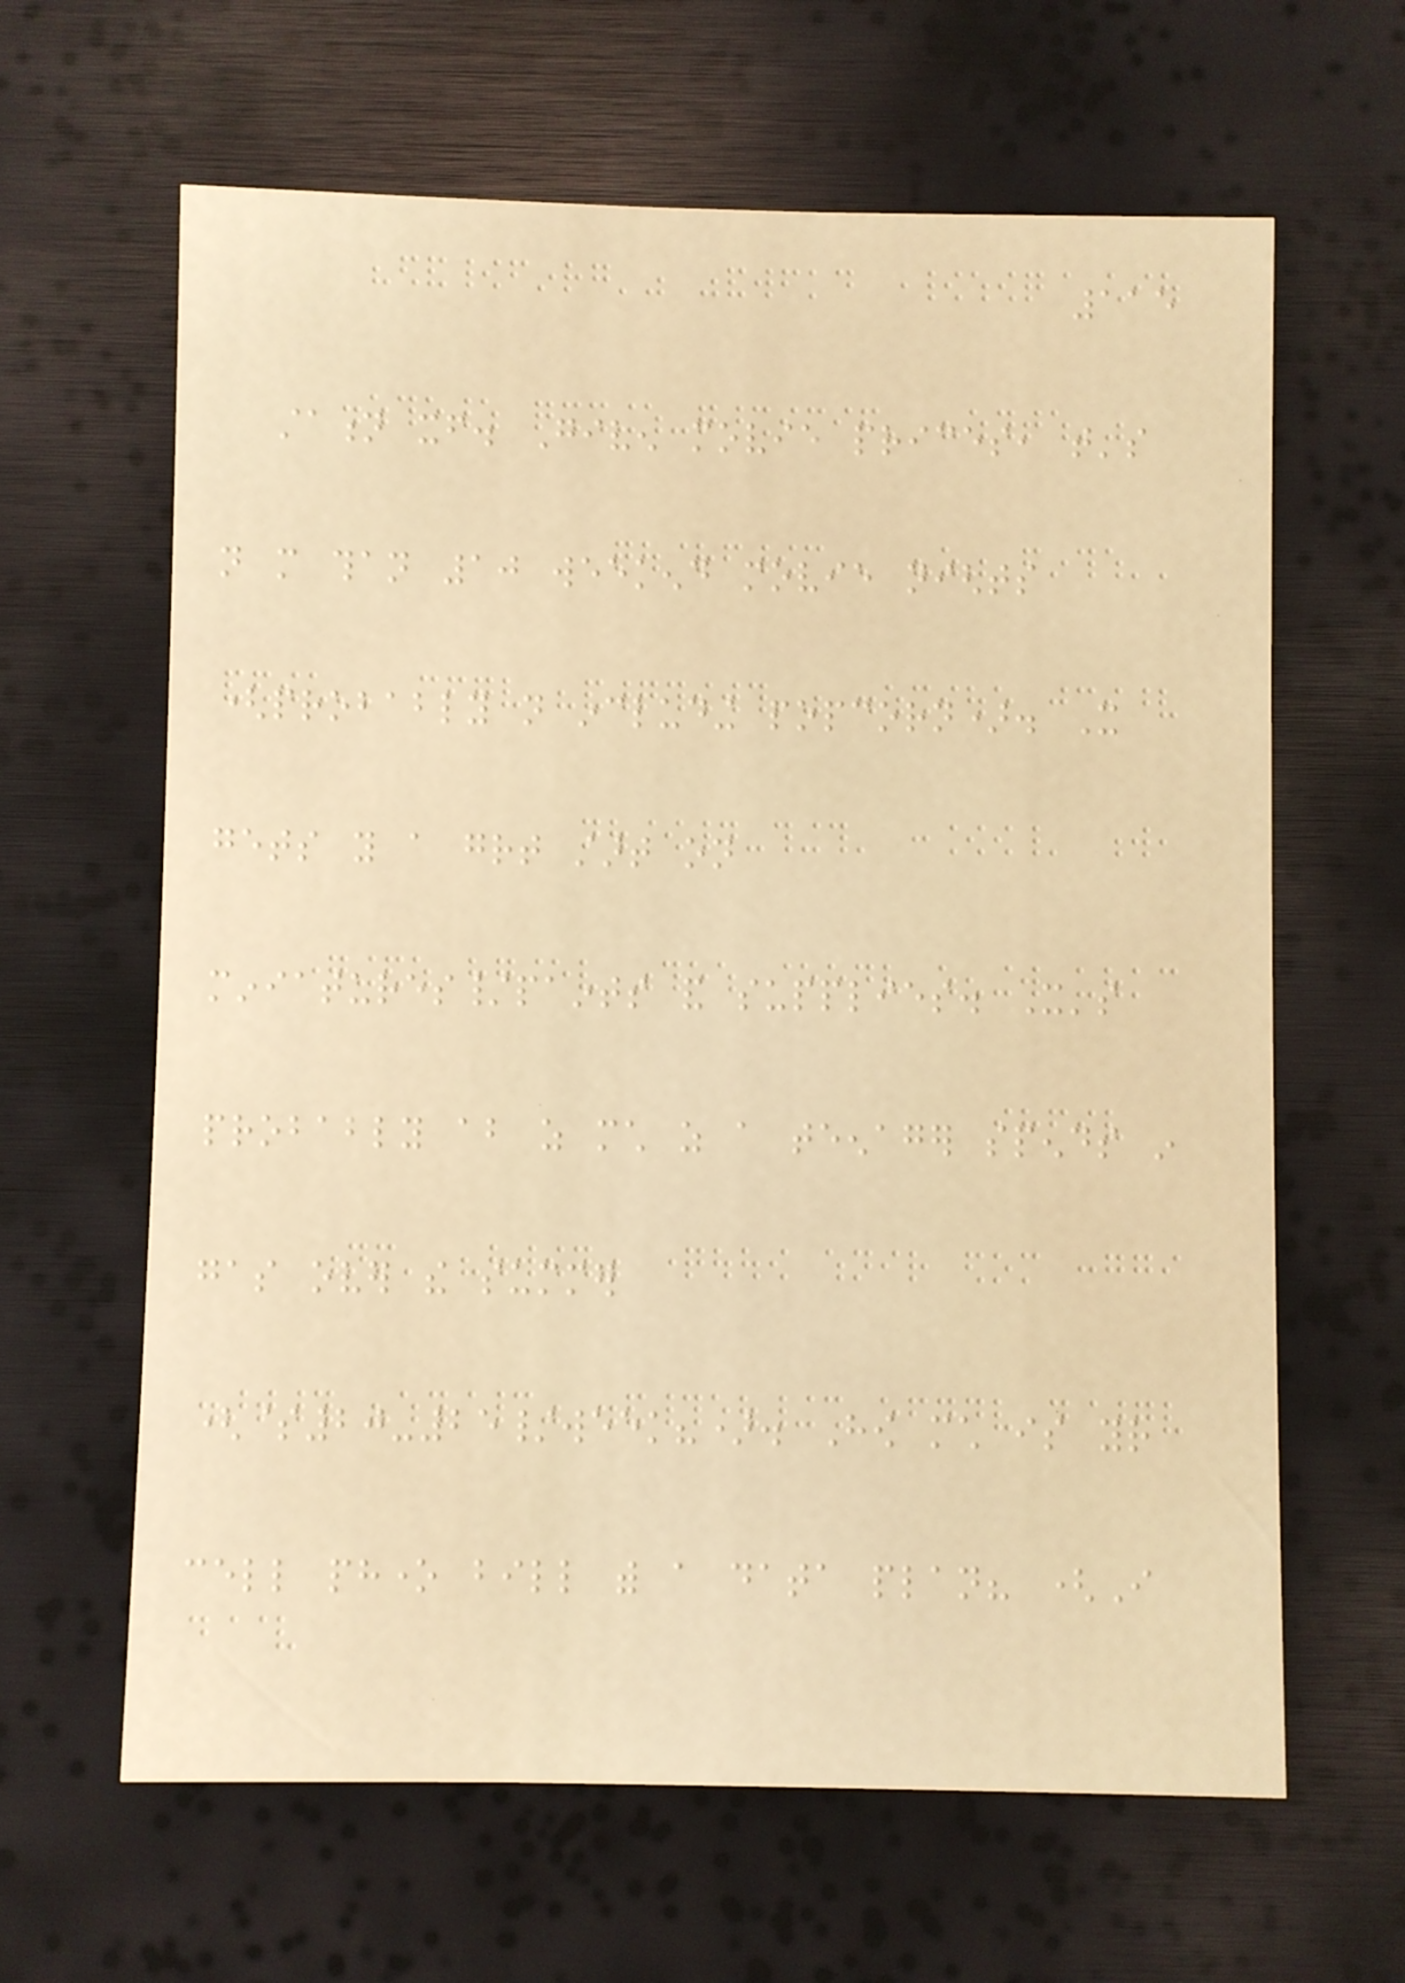115
station itself. Given movie prices, that's
not more than 10 weekend movie nights
(probably not including popcorn). It
gets you a great start on
miniatures/paints and supplies. It's
probably about as much as a teenager spends in
gas over the summer
($20-25/week?). How much is your
cell phone bill with a data plan? (I
